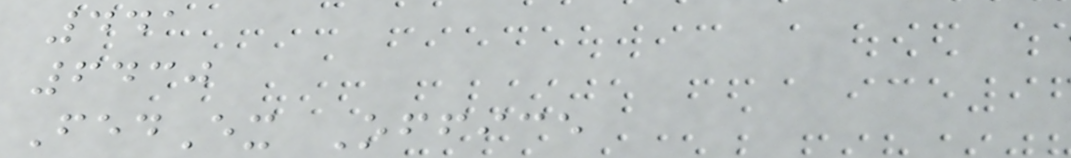441
6430
FedEx Office
